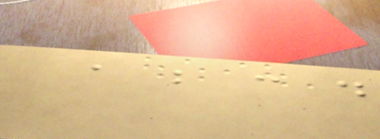a b c d
